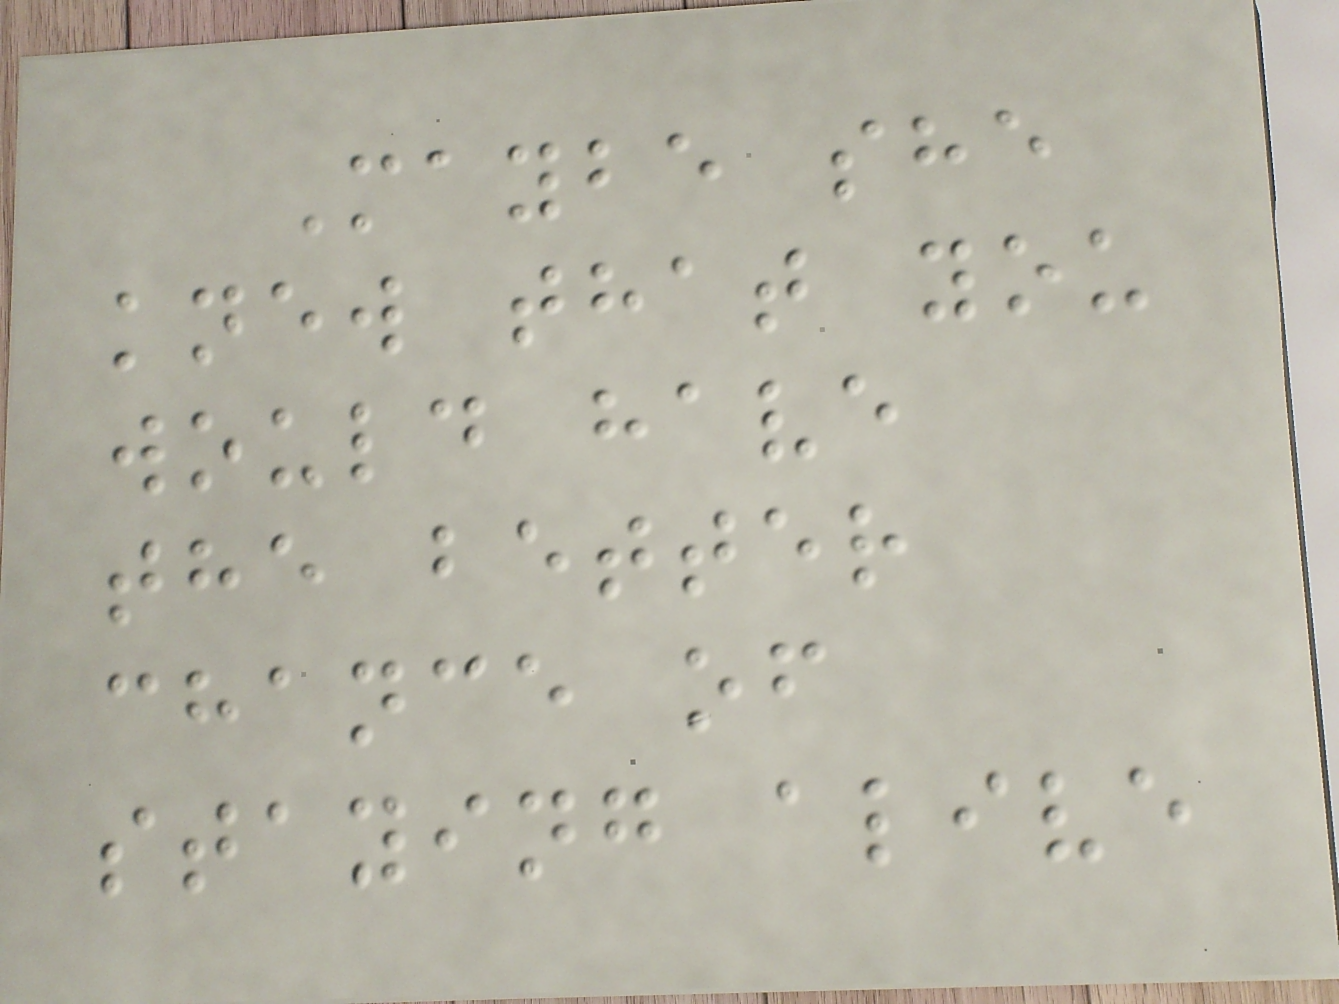Maybe she
knew that you
would have
the better
chance of
staying alive
